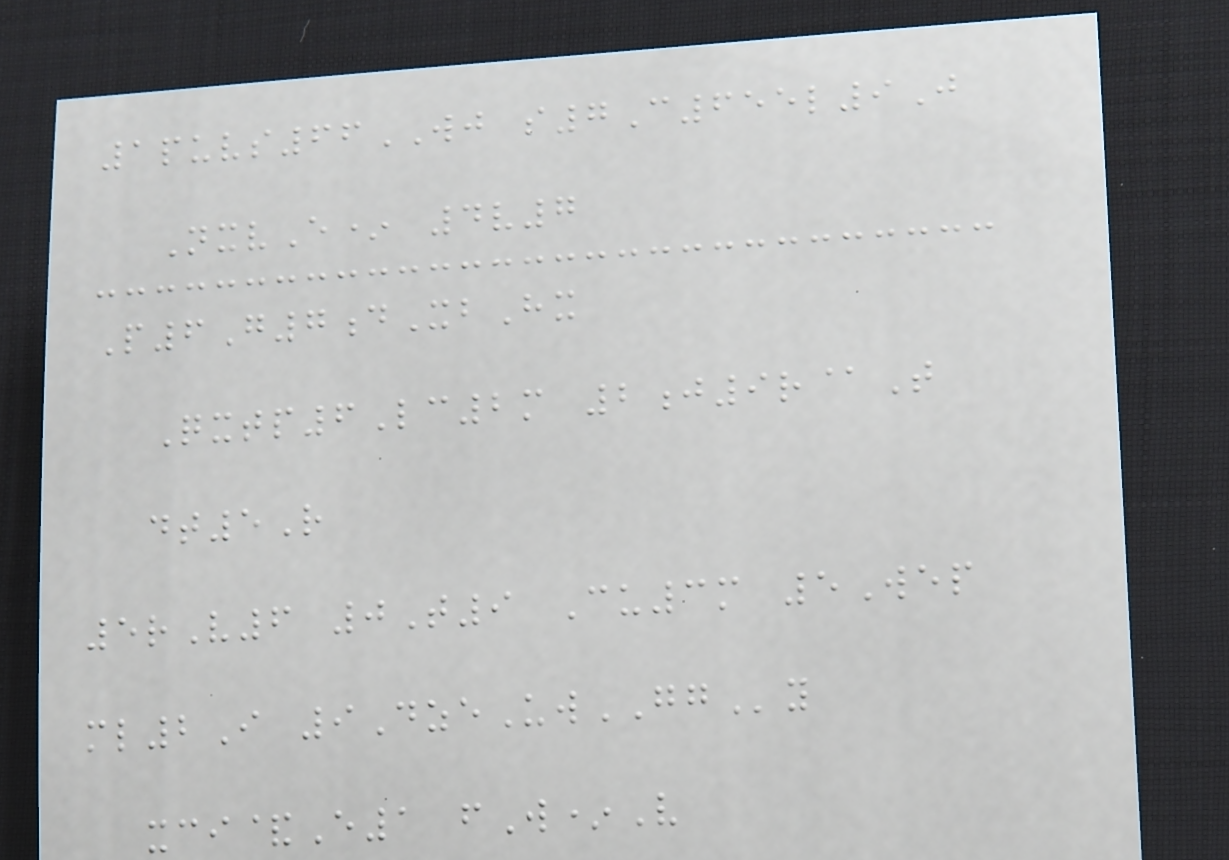1puvs66WJ s7C655l9J
NxvE* 4v7
P6G7dXbHx
Qxtp6Lc2m 2j9r@T
dt5R
5rV6 0T9 Cu3m 5Wep
ml2I 9DzeUwGGy
xci&E1 fW*V
